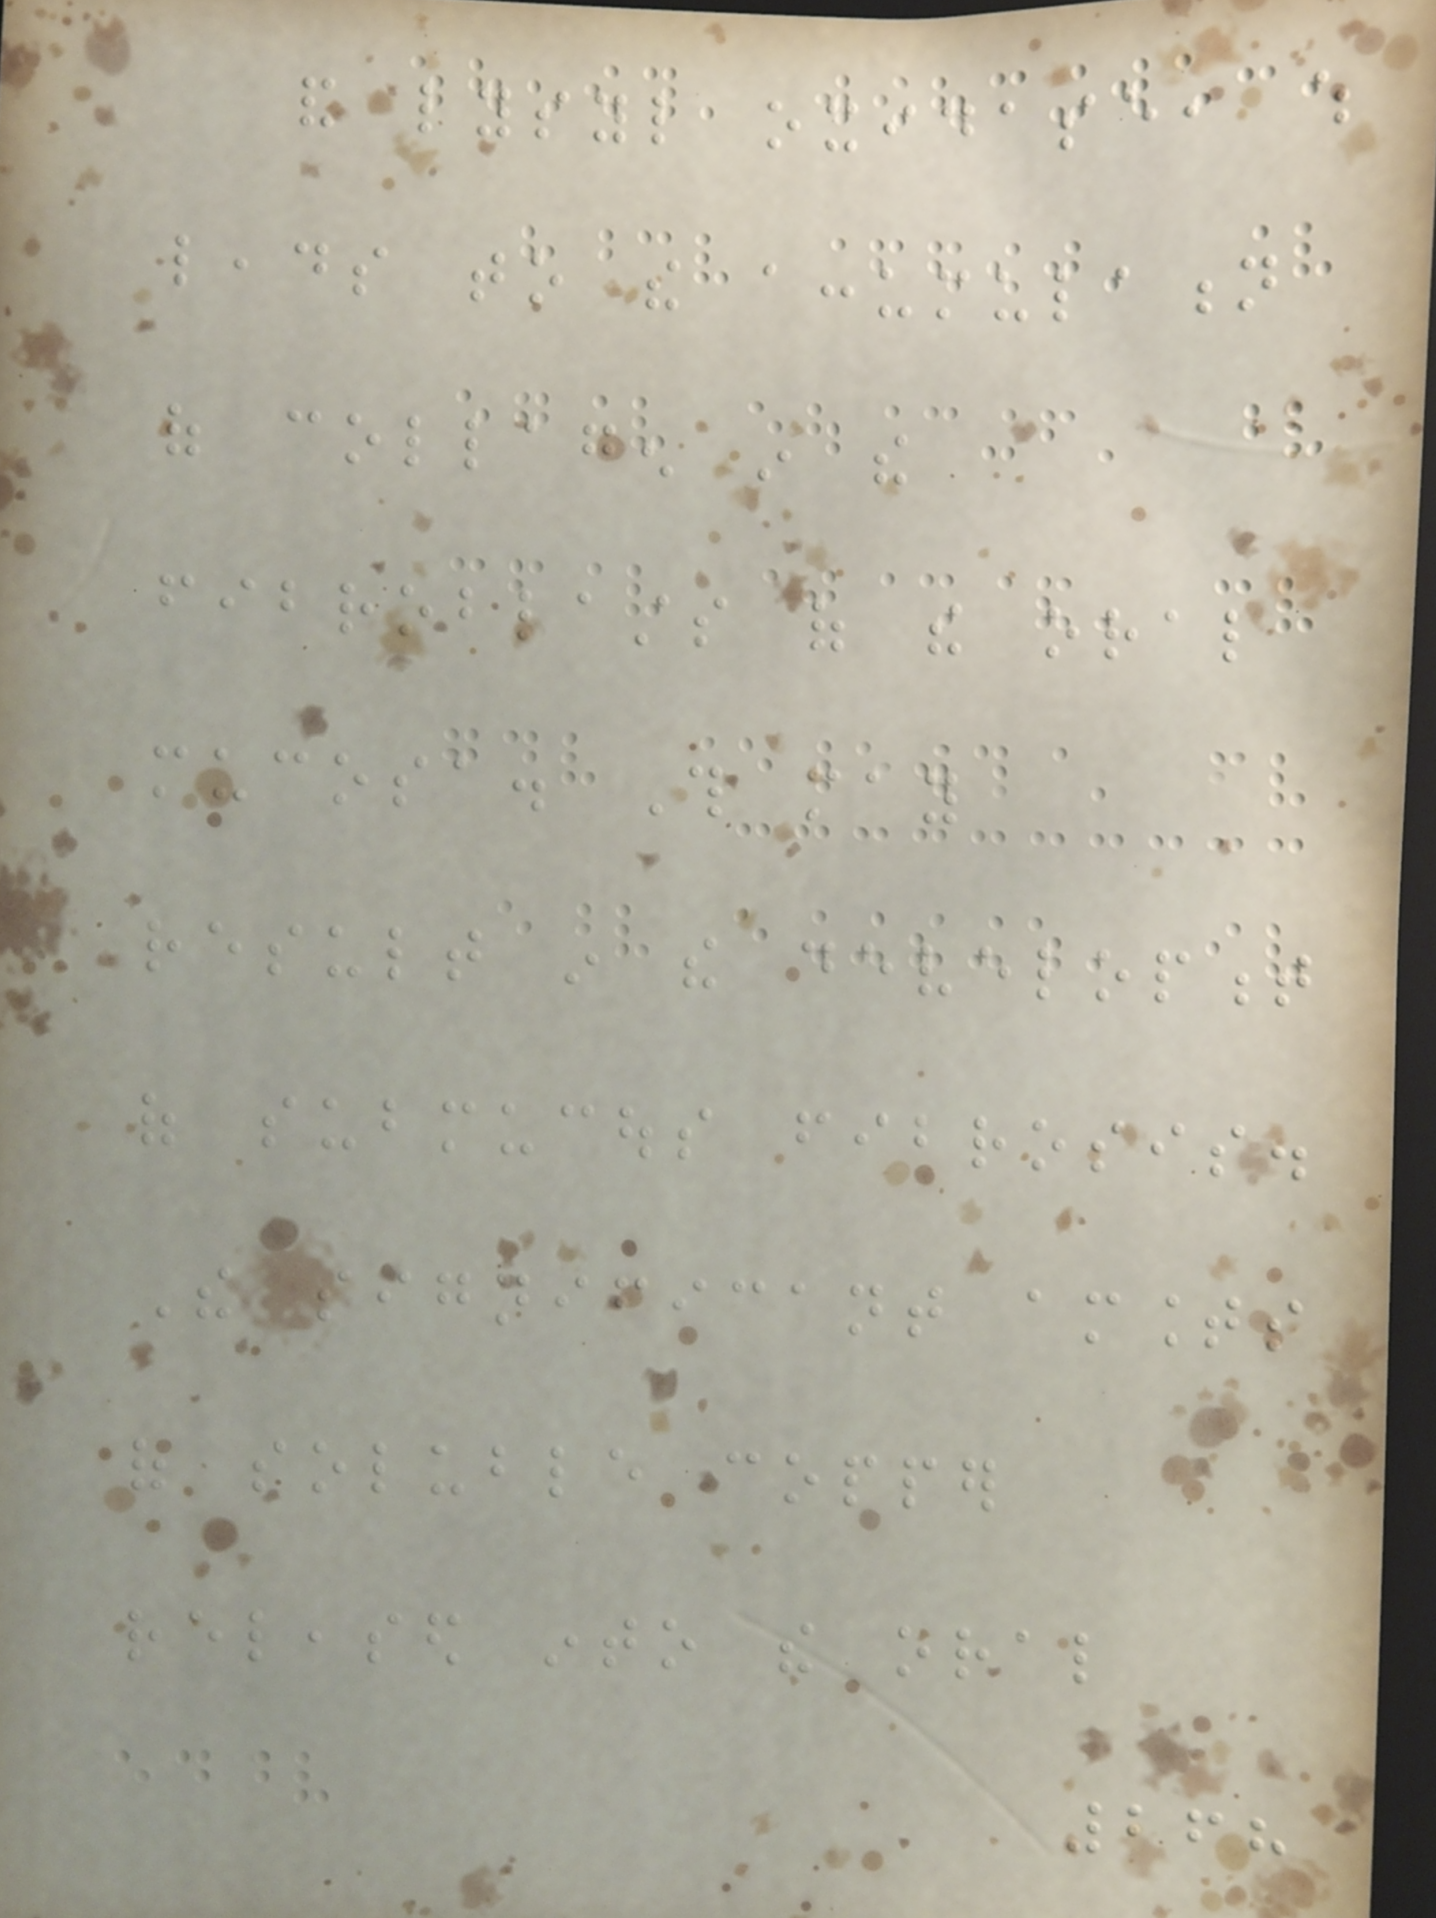and lysyl oxidase, which
leads to the accumulation
of collagen in the
fibroblasts of the oral
mucosa. This may
result in the development
of submucous fibrosis.
The significant amounts
of soluble copper
released into the oral
268
